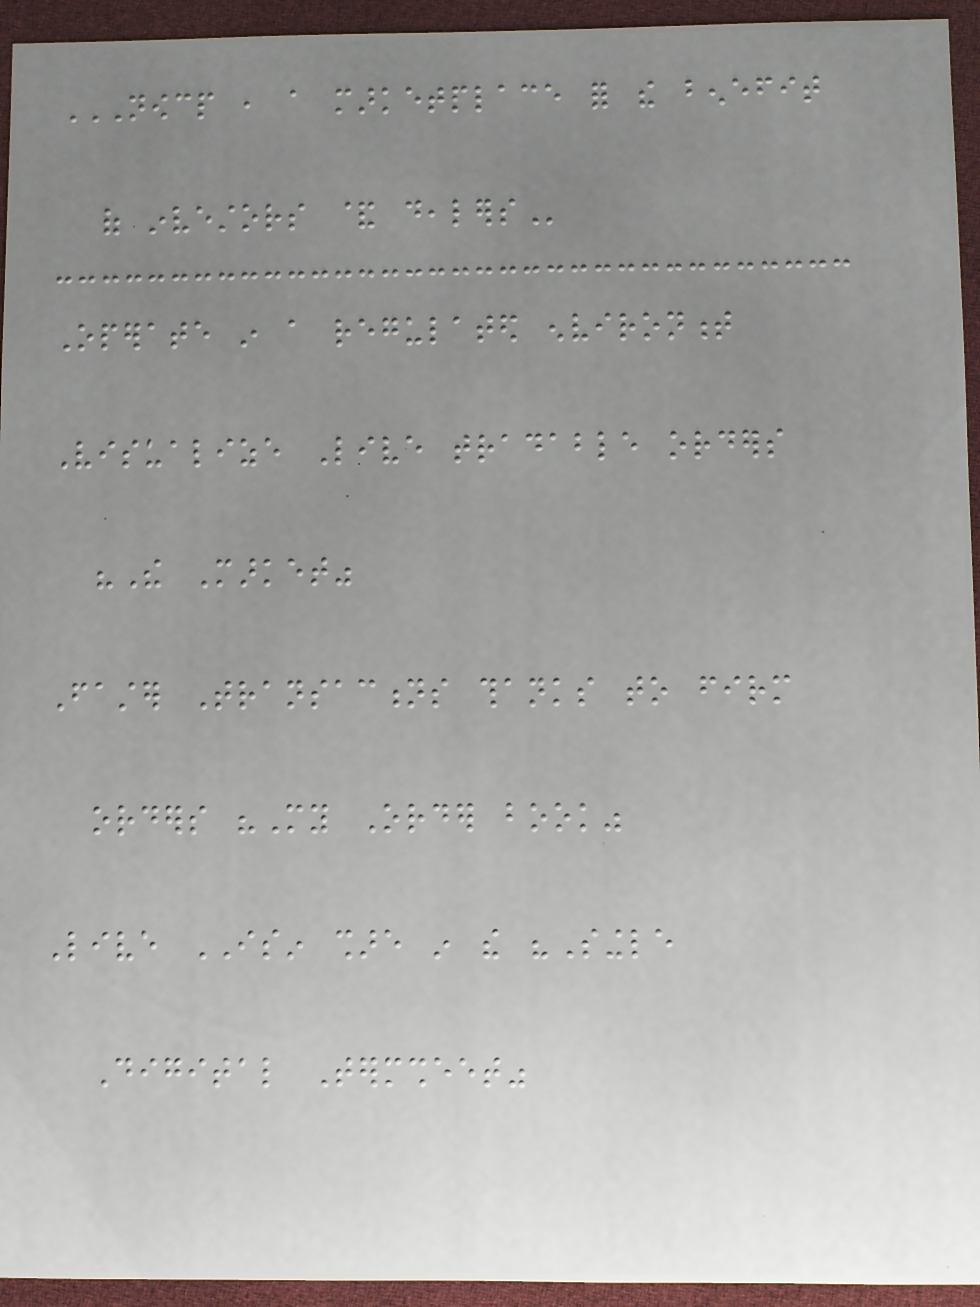NOWCP , A MARKETPLACE FOR THE BENEFIT
OF INVESTORS & DEALERS
Operate in a regulated environment
Visualize Live tradable orders
"The Market"
Faster Transactions thanks to firm
orders "My Order book"
Live ISIN share in the "Single
Digital Termsheet"
